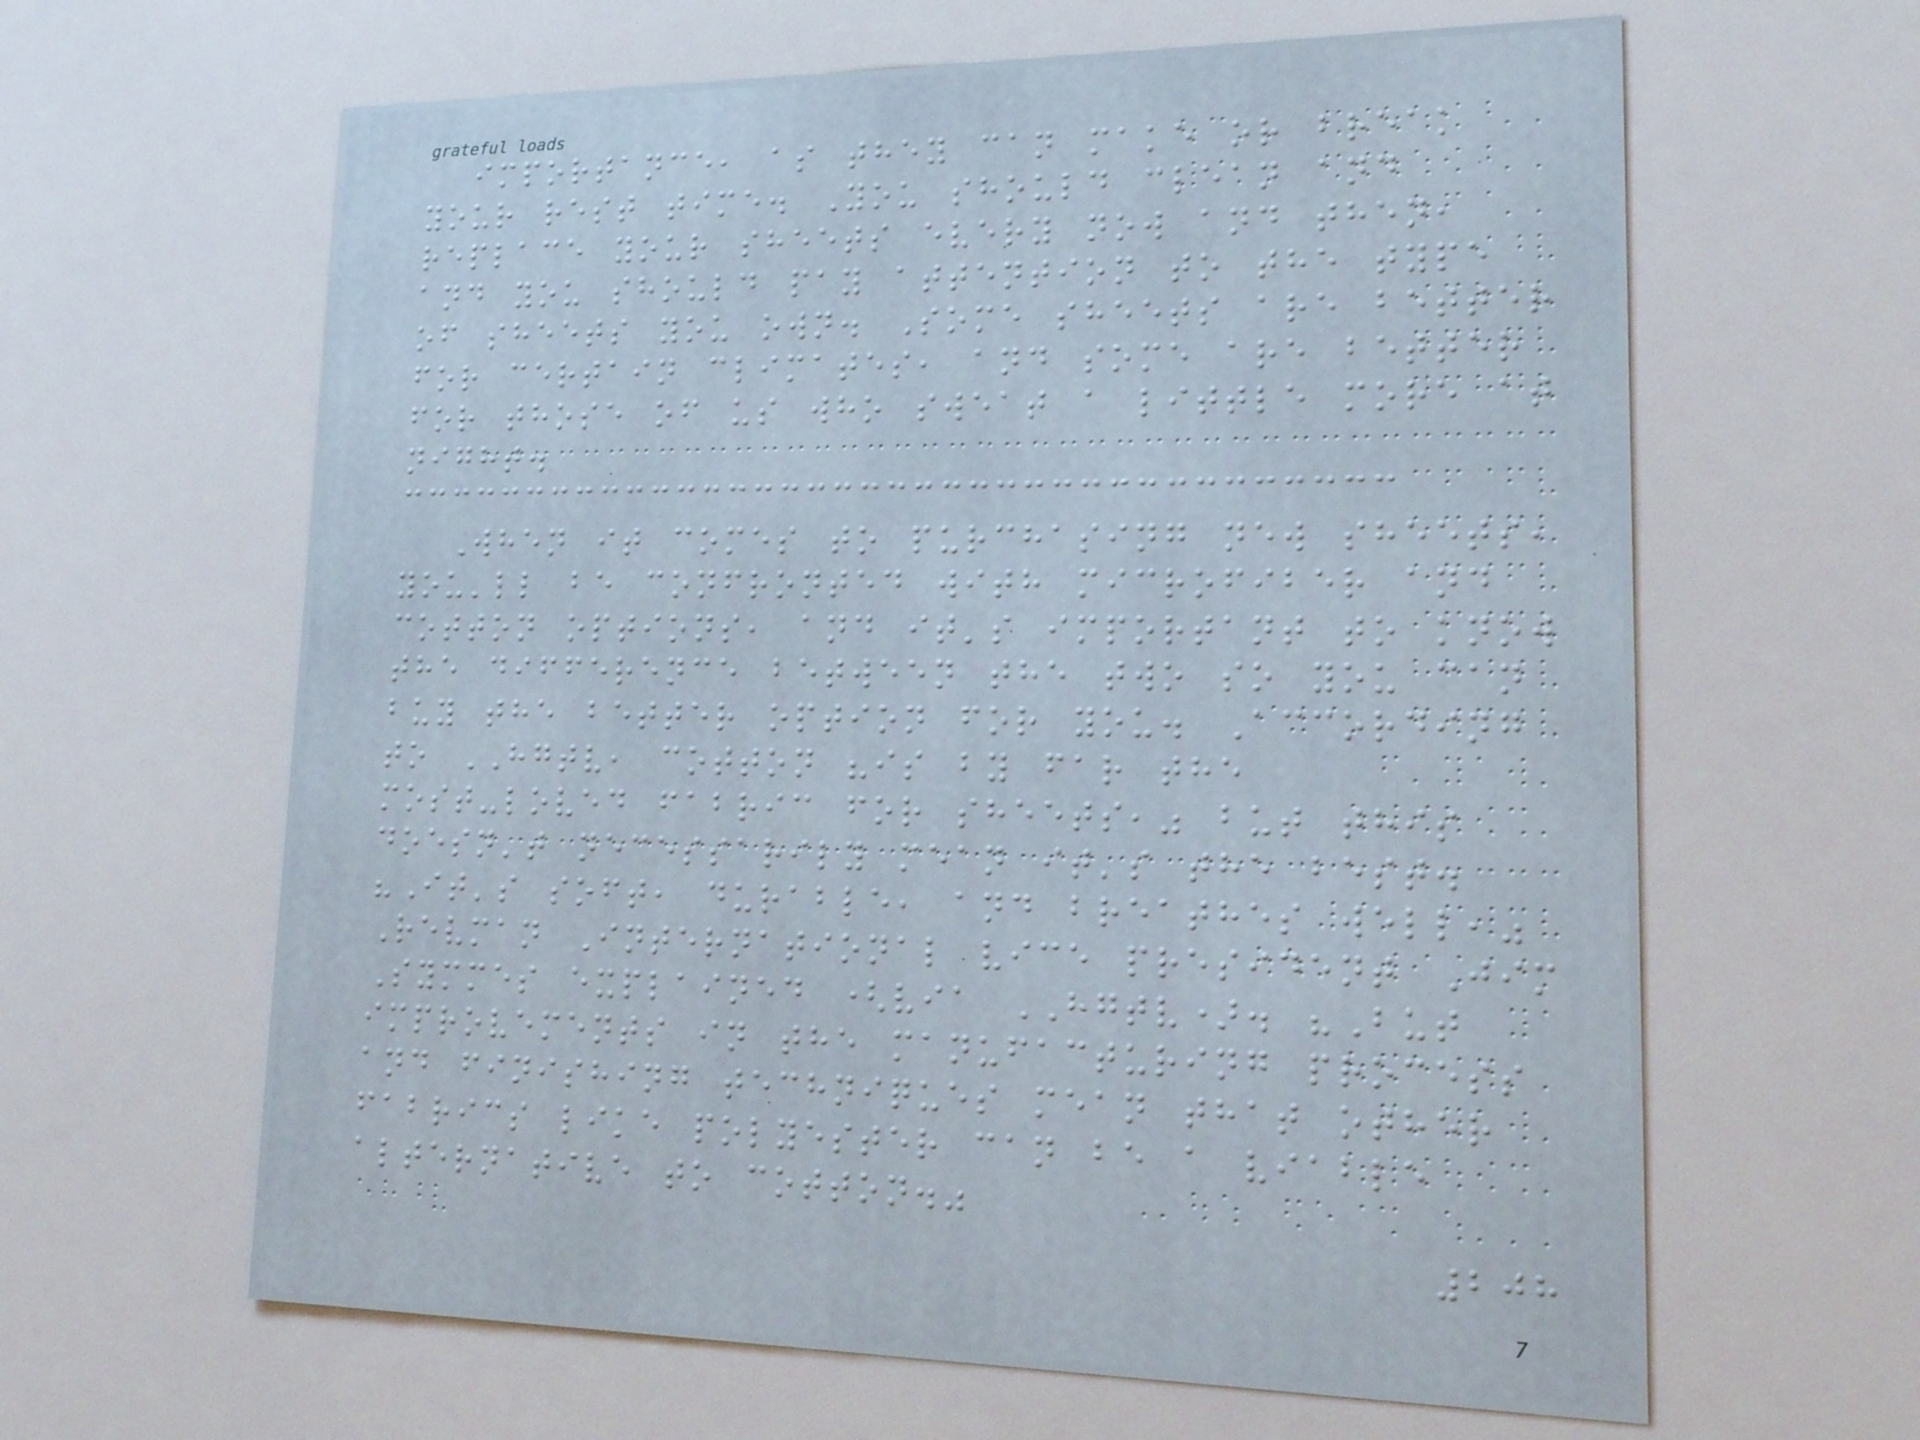importance, as they can make or break
your rest time. You should clean and
replace your sheets every now and then,
and you should pay attention to the type
of sheets you own. Some sheets are better
for certain climates, and some are better
for those of us who sweat a little more at
night.
When it comes to purchasing new sheets,
you'll be confronted with microfiber and
cotton options, and it's important to know
the difference between the two so you can
buy the better option for you. According
to HGTV, cotton "is by far the
most-loved fabric for sheets," but this
doesn't necessarily mean it's the best.
"It's soft, durable, and breathes well,"
Revman International vice president Jim
Symmes explained (via HGTV). "But
improvements in the manufacturing process
and finishing techniques mean that other
fabrics like polyester can be a viable
alternative to cotton."
208
